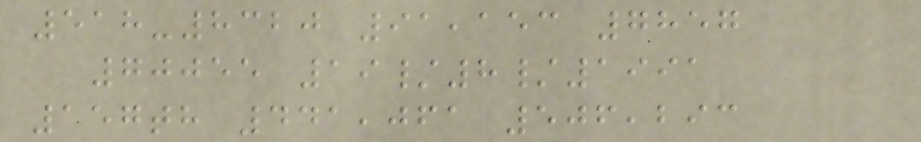518-8320 91,153 7857
70055 19/8/1991
157th 441,061 506,293
